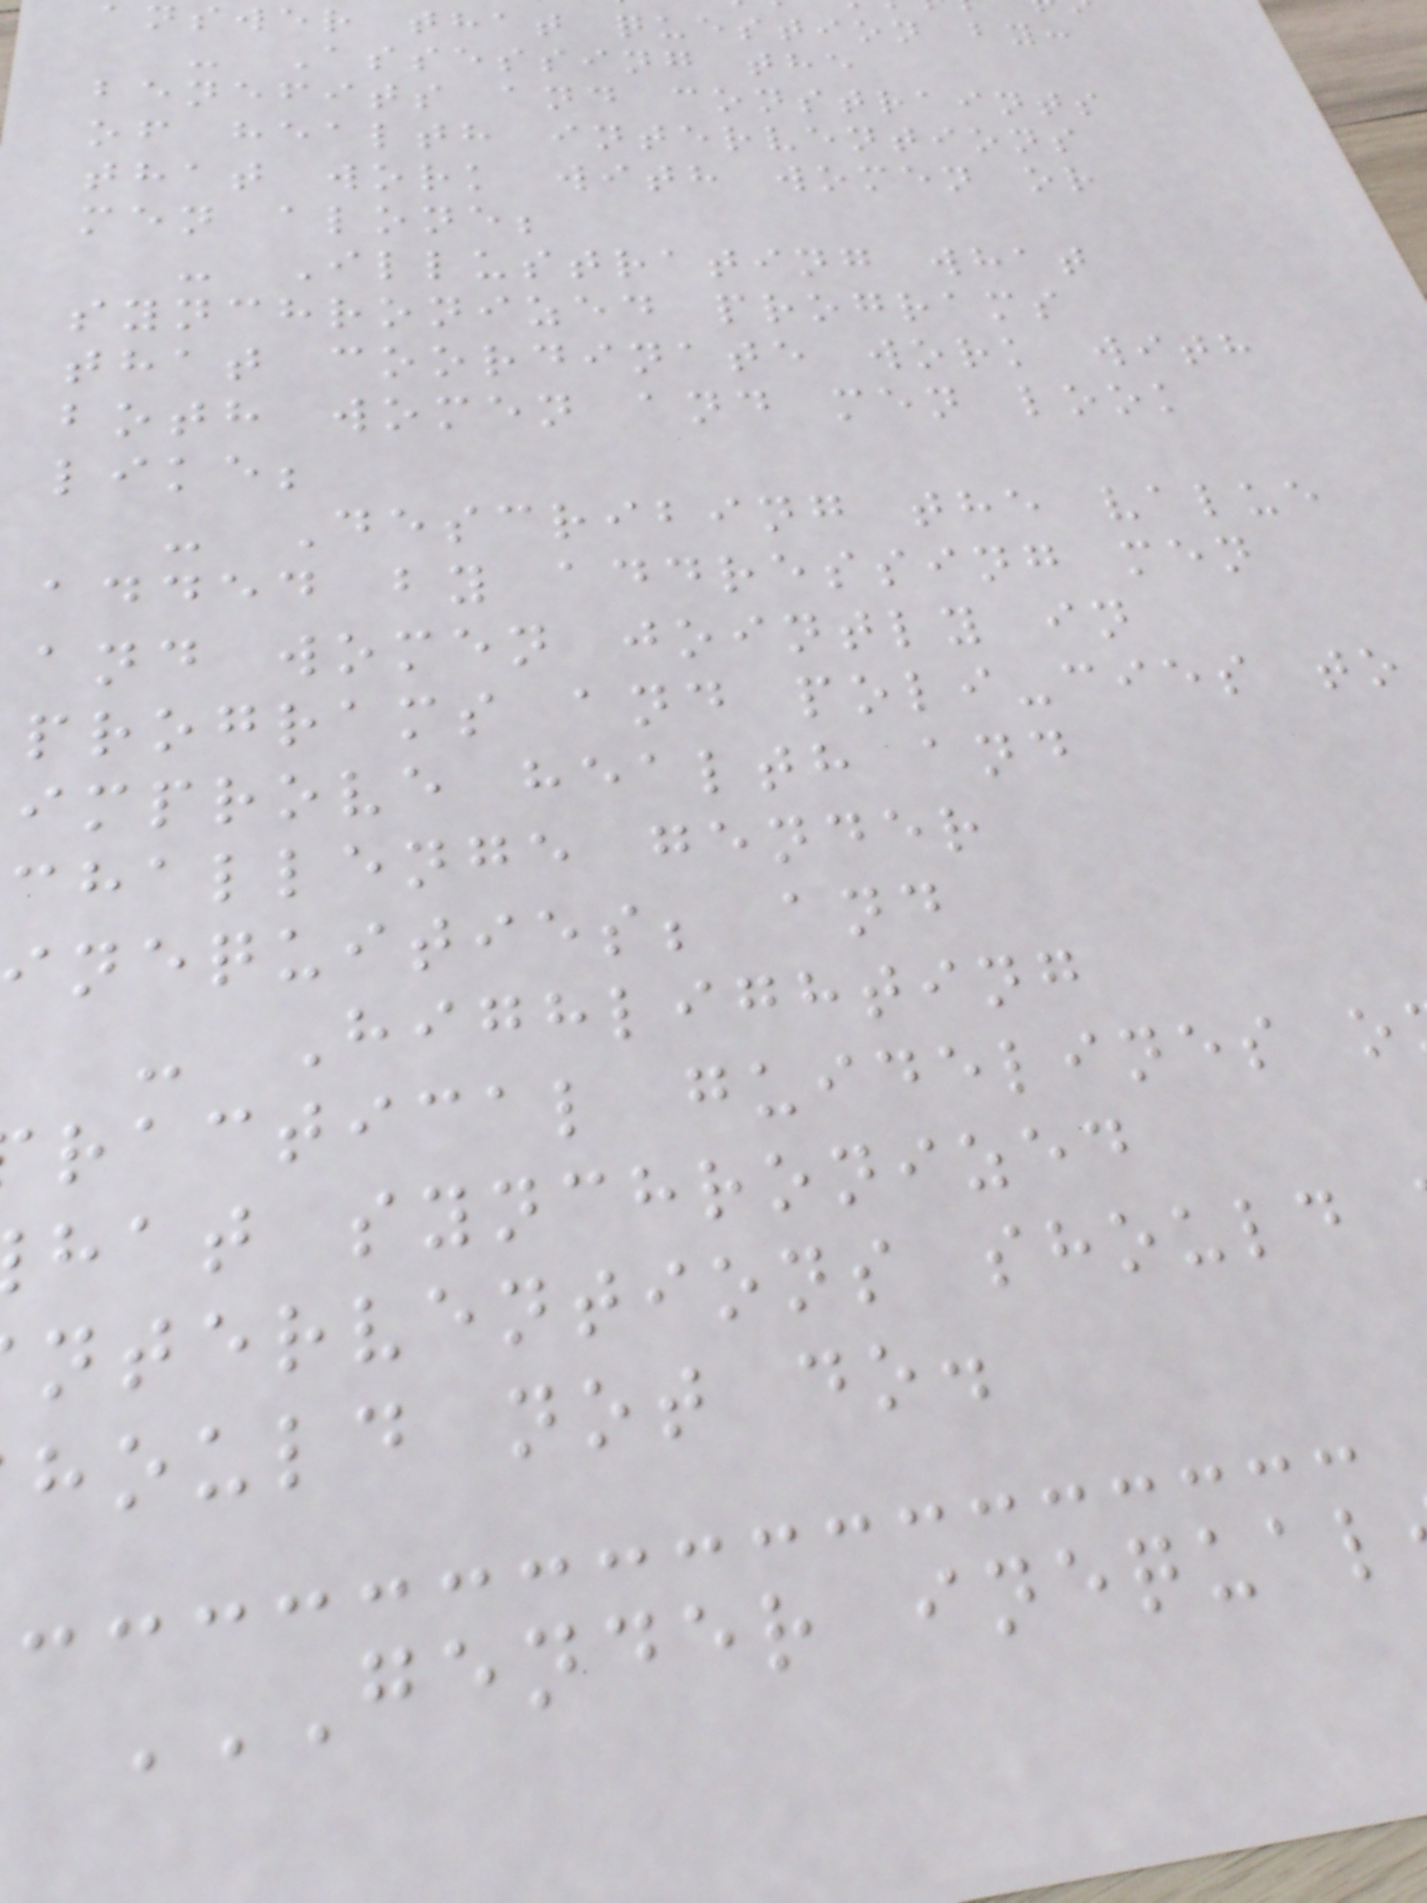answer that question by:
- Assessing the
benefits and constraints
of health interventions
that work with women or
men alone;
- Illustrating what
synchronized programs
that coordinate work with
both women and men look
like;
- Describing the value
added by addressing men
and women jointly in
programs and poli-cies to
improve health and
challenge gender
inequities; and
- Highlighting
ractical guidelines o
hat synchronized
nterventions should
hould not do.
